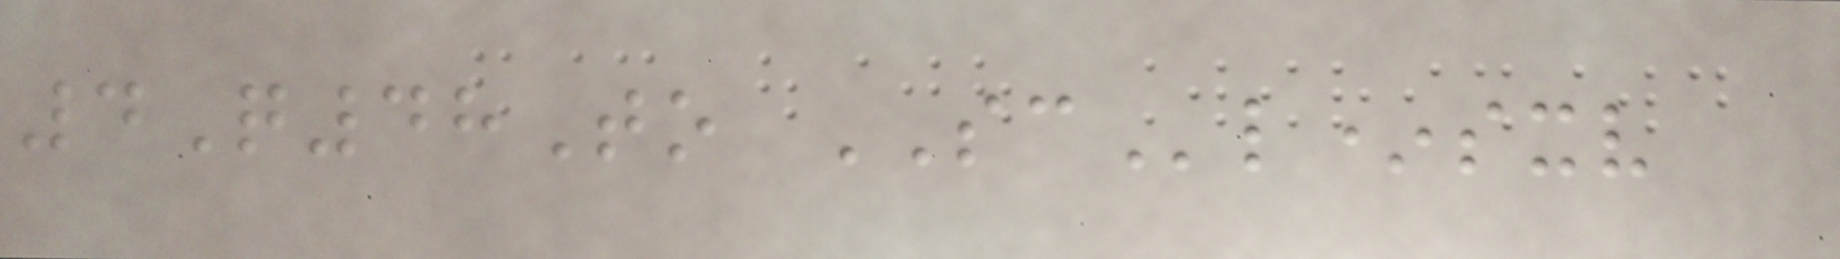4Q48To SCl*sxv
